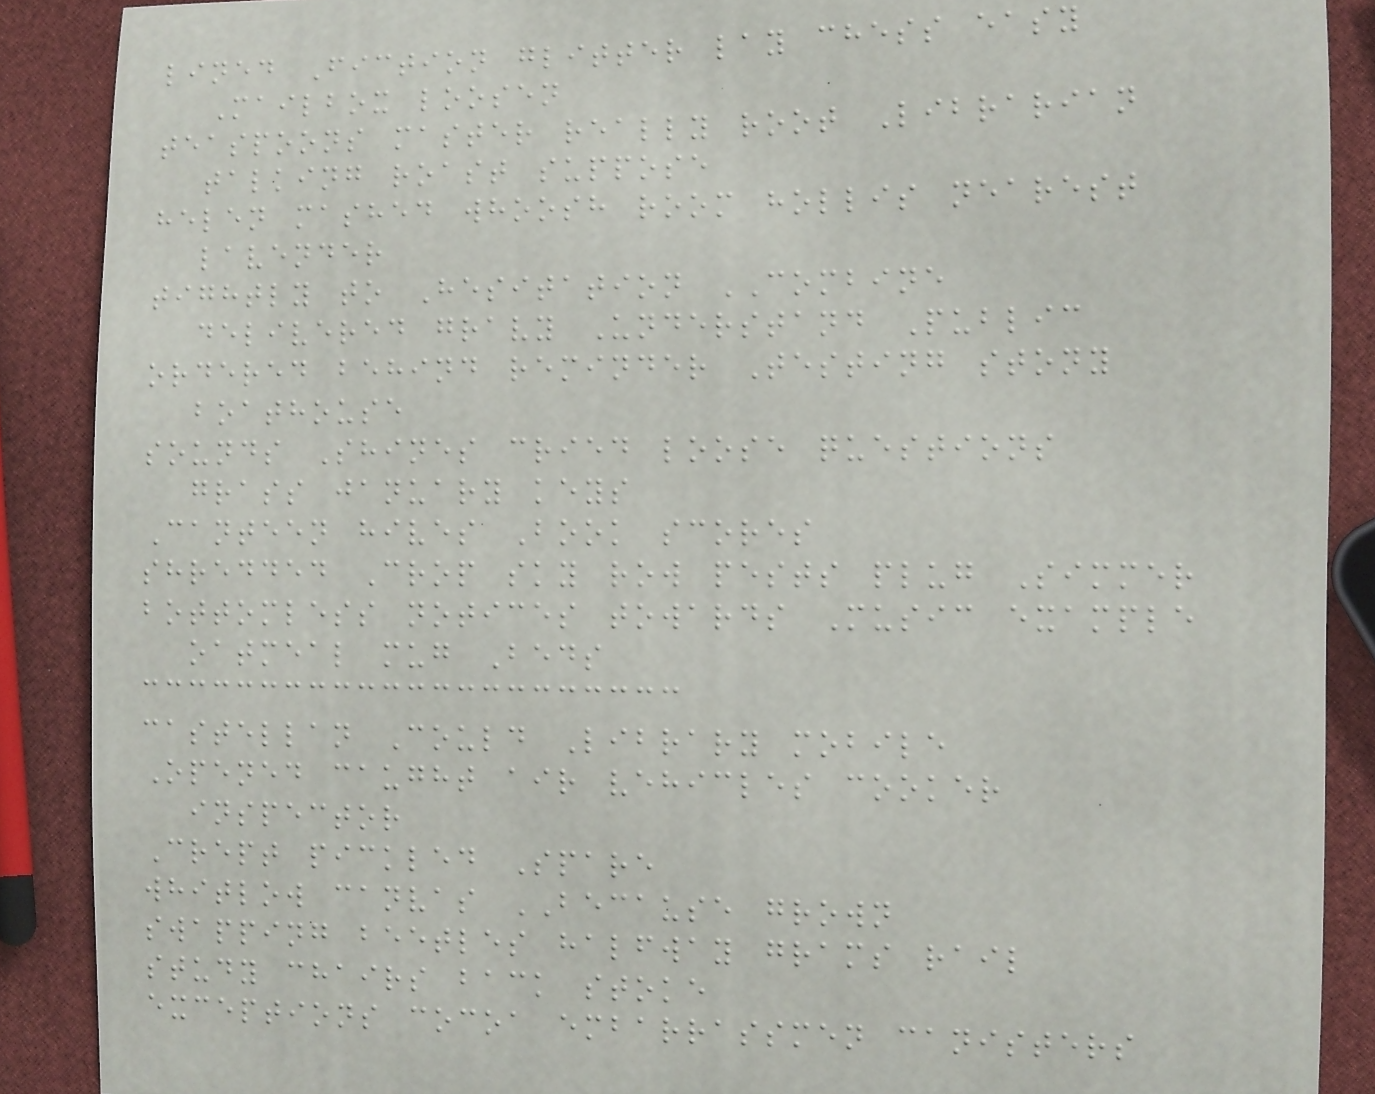lined Fiction glitter lay chess easy
Mailbox loosen
teaspoons master really root Librarian
talking roast suppose
helen mashed whoosh room hollis nearest
lavender
tightly to Hesitation COMBINE
delivered gravy Understand Public
ordered behind reminder Testing stony
boathouse
sounds Shines cried loose questions
grass january keys
Canteen hives Book scores
shredded Crop sky row pests plug Simmer
bottomless notices towards Music example
oatmeal mug Beds
castellan Could Library mobile
Opened caught air vehicles cooker
inspector
Crept pickled Spare
whitlow canvas BECAUSE grown
swapping beetles halfway grams rail
study chairs back stoke
exceptions cocoa embarrassmen canisters
